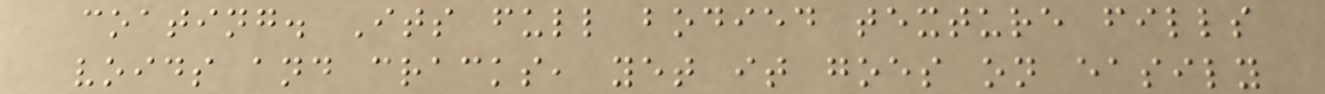coating. Its full bodied texture fills
voids and cracks, yet it goes on easily
